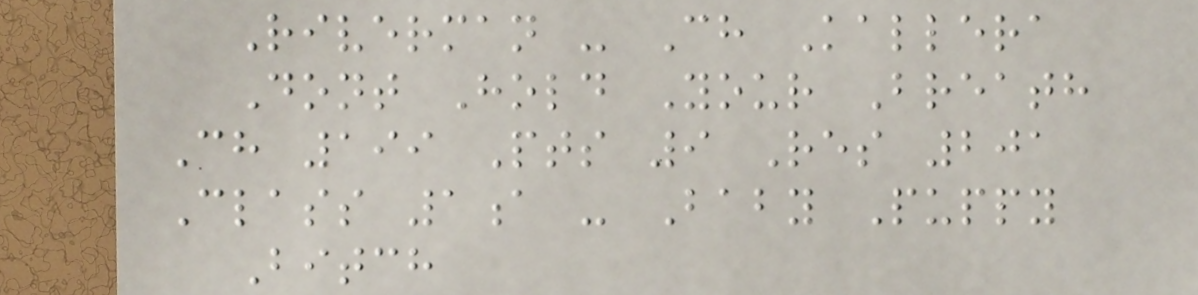Riverman - Ch Kallera
Dont Hold Your Breath
Ch 199 Pts 9 Res 201
Class 1a - Baby Puppy
Bitch
